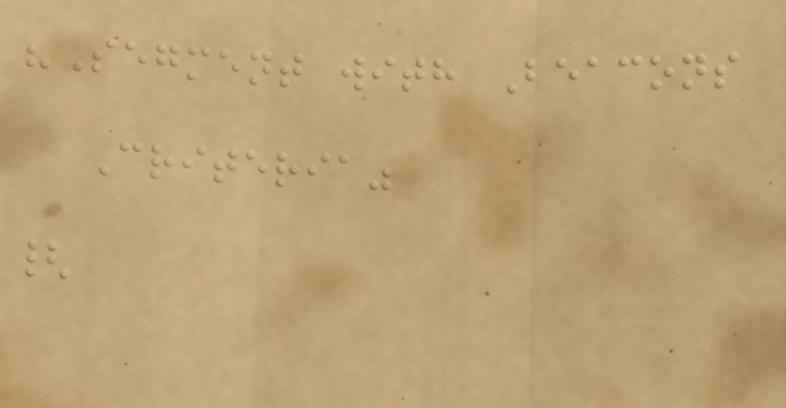"Segment with Beacons
Criteria"
{
